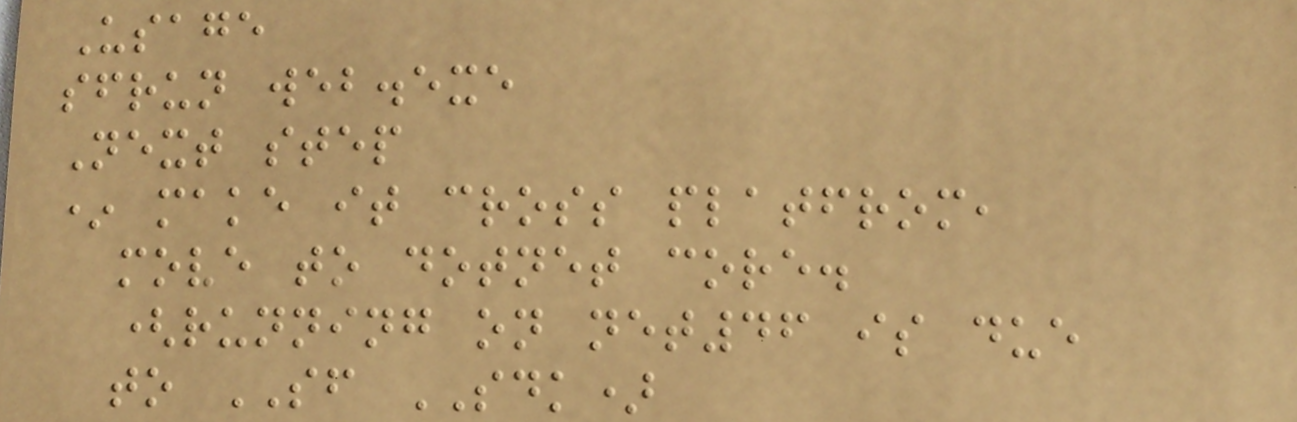Usage
sfrun web.exe
Next step
* make it cross platfrom,
move to dotnet core.
(running on net46 is due
to SF SDK)
